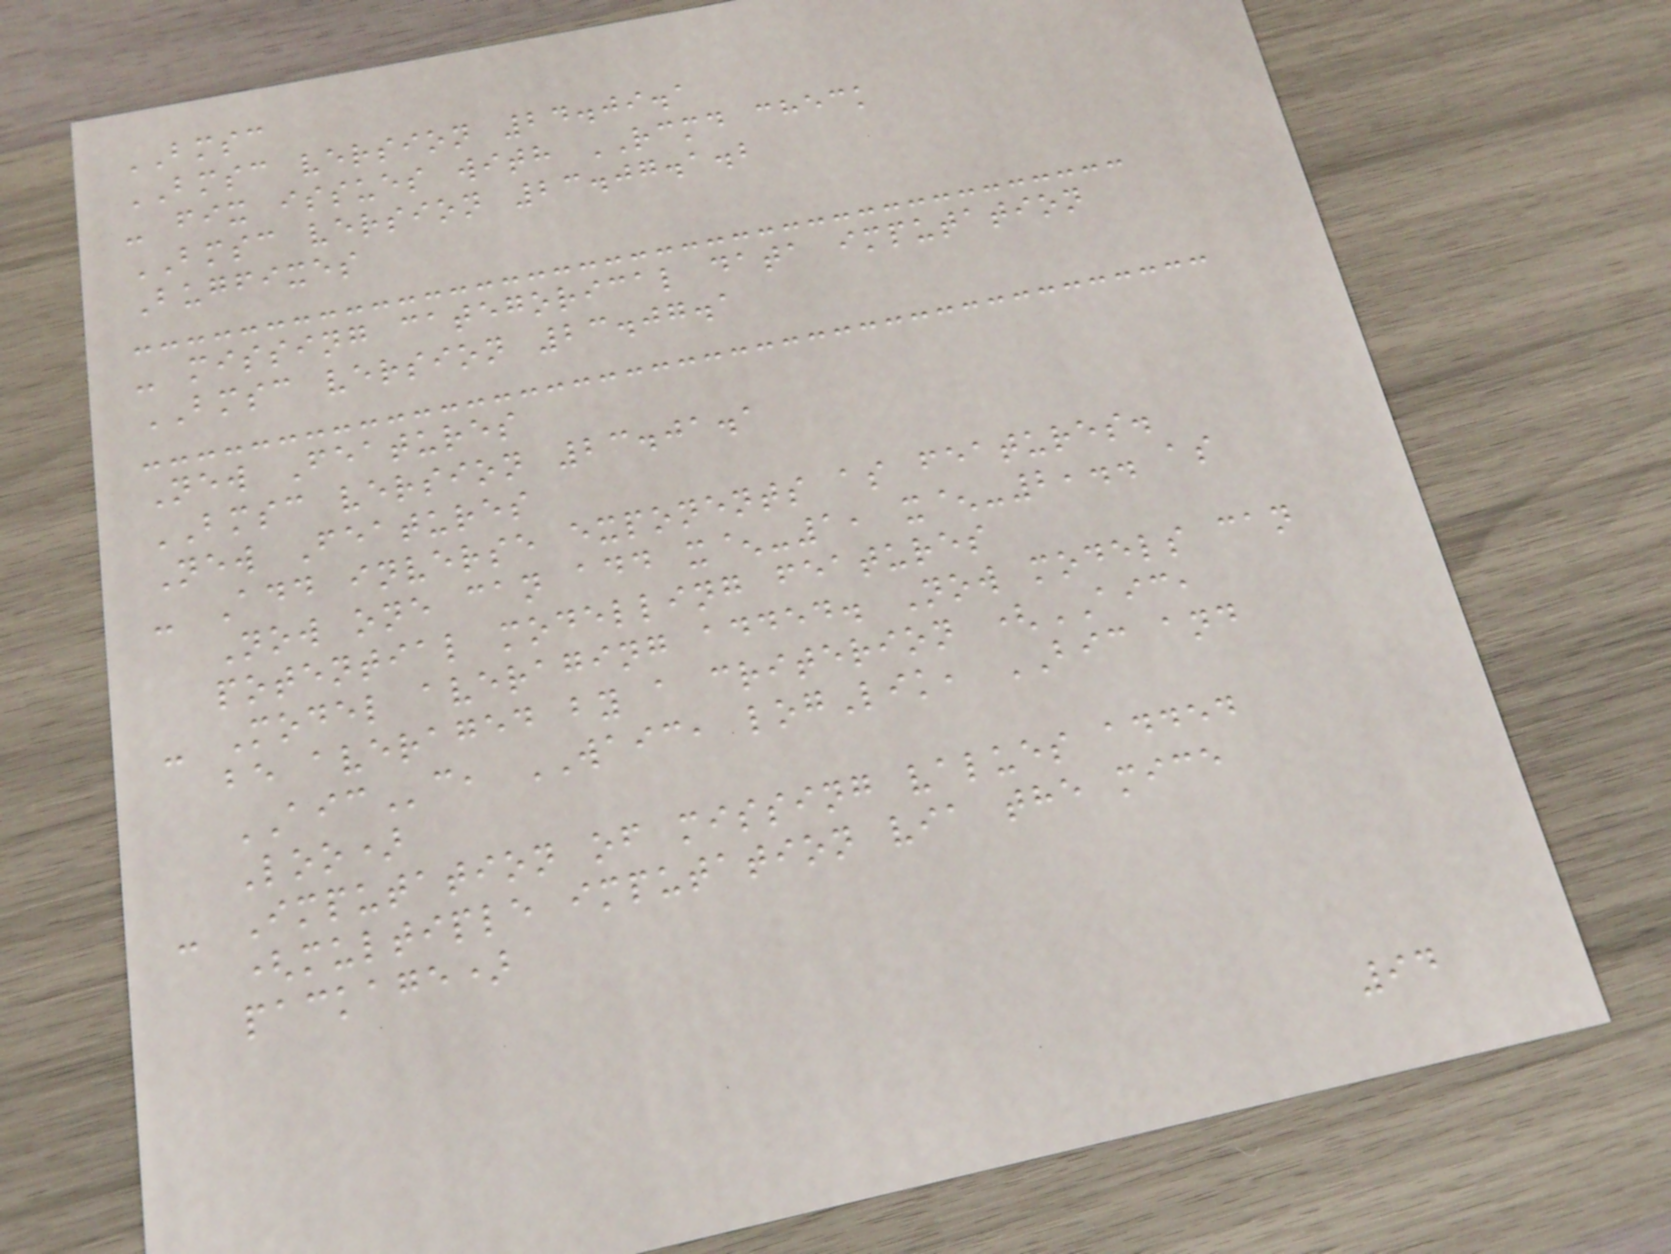BMSC
BMSC version 24.09.1
- fix issues with RCMD check
BMSC version 23.07.1.2
Bugfixes
- missing categorical data imputation
BMSC version 23.07.1
New Features
BMSC version 23.01.1
New Features
- Add inverse exponents as features.
Now one can add x^-1, x^-2,.. as
potential modelling features
- Model averaging added. Now models can
be averaged by a criterion (AIC,
AICc, WAIC, logLik, BIC and
Loo)
- Imputation of missing values added
(multiple imputation via the mice
package)
94
